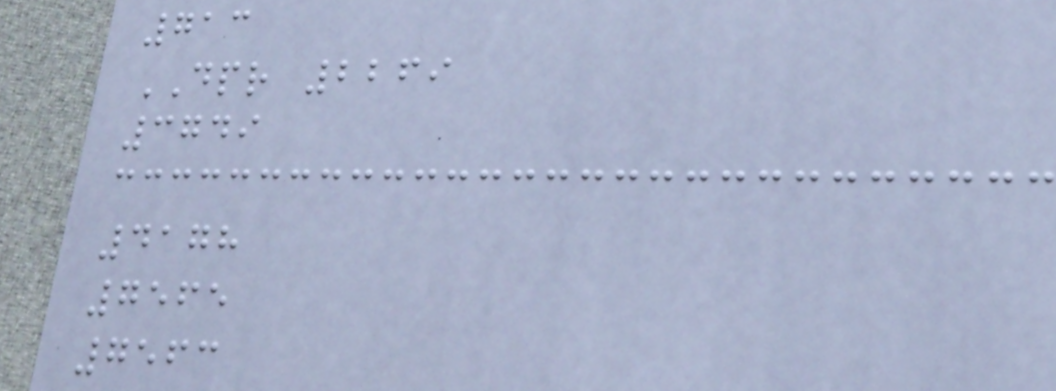713
DPR 2269
3749
4178
7565
7563
